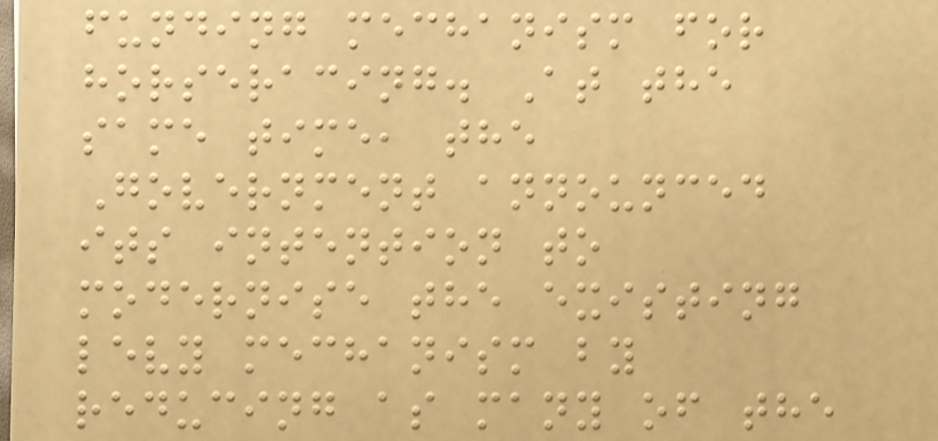funding mechanism for
horseracing. At the
same time, the
Government announced
its intention to
modernise the existing
levy mechanism by
reducing as many of the
